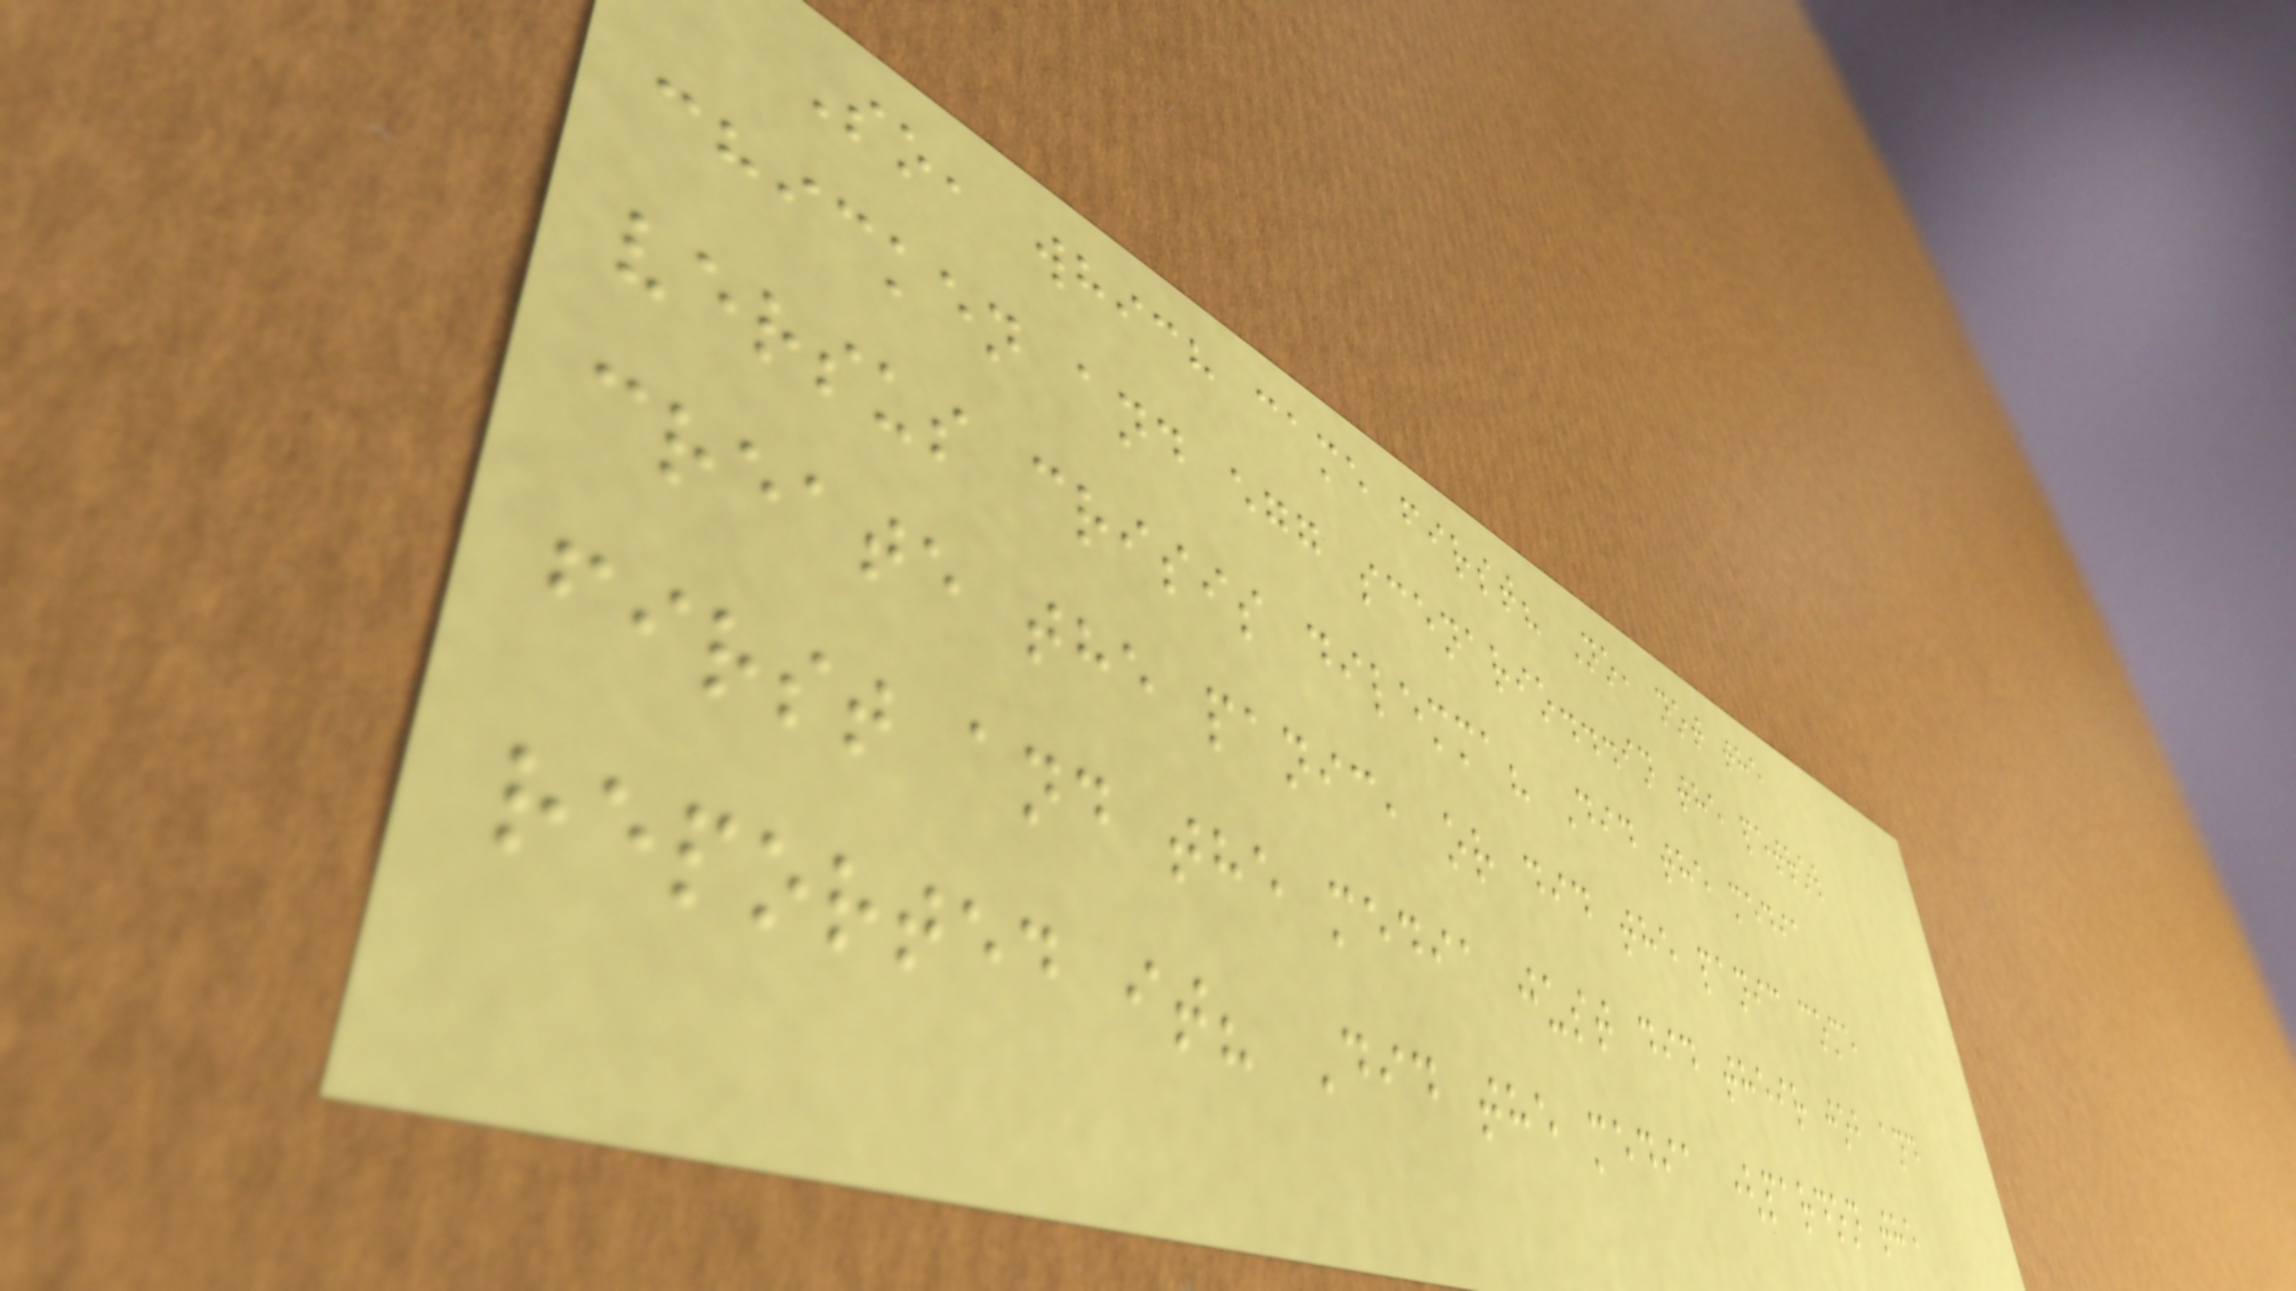So, which came first? No, not the
chicken and egg scenario...in the petrol
versus crisis dilemma? Did the media
create the panic, or did the panic come
first and the media just did their job and
reported it? Did the media (pardon the
